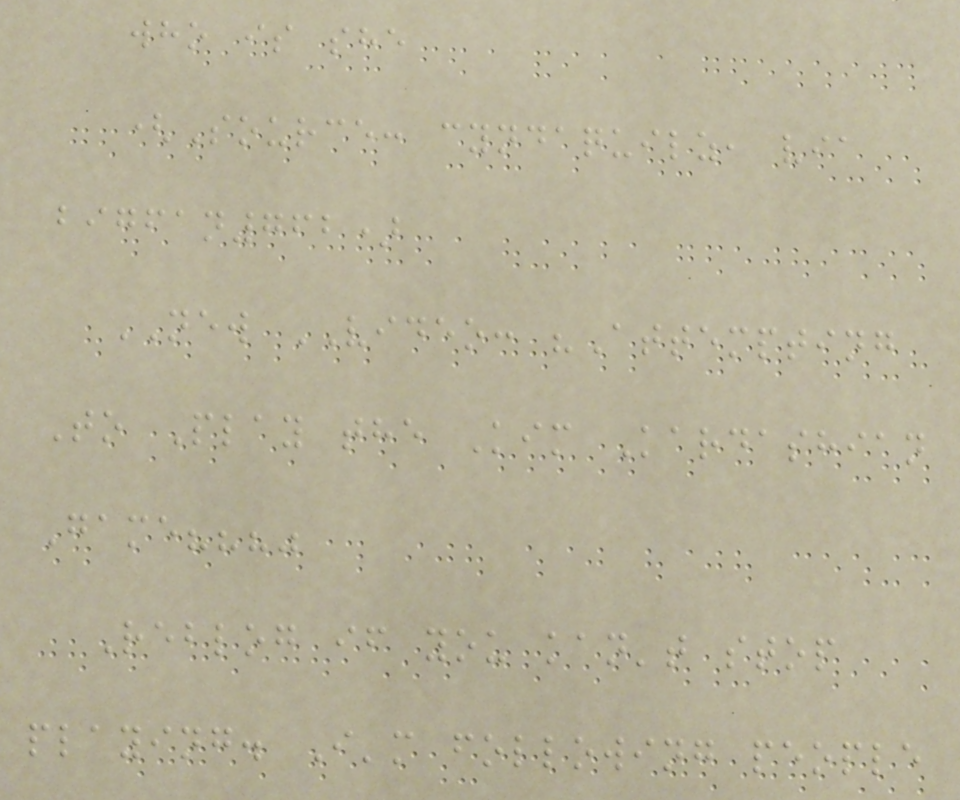who is she
(Source: cyndaquilz, via
bigfan762)
NEW VIDEO: "Attempting
To Play the Kim Kardashian
Game???"
Reblog if you kan't stop
playing. I'm following people
